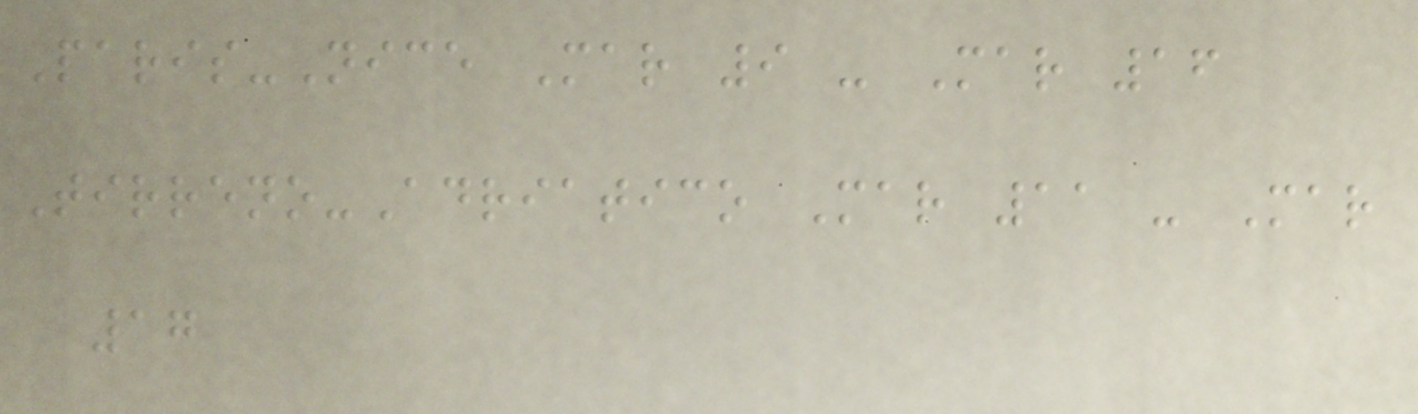Paris-Nice Mar 9 - Mar 16
Tirreno-Adriatico Mar 11 - Mar
17
